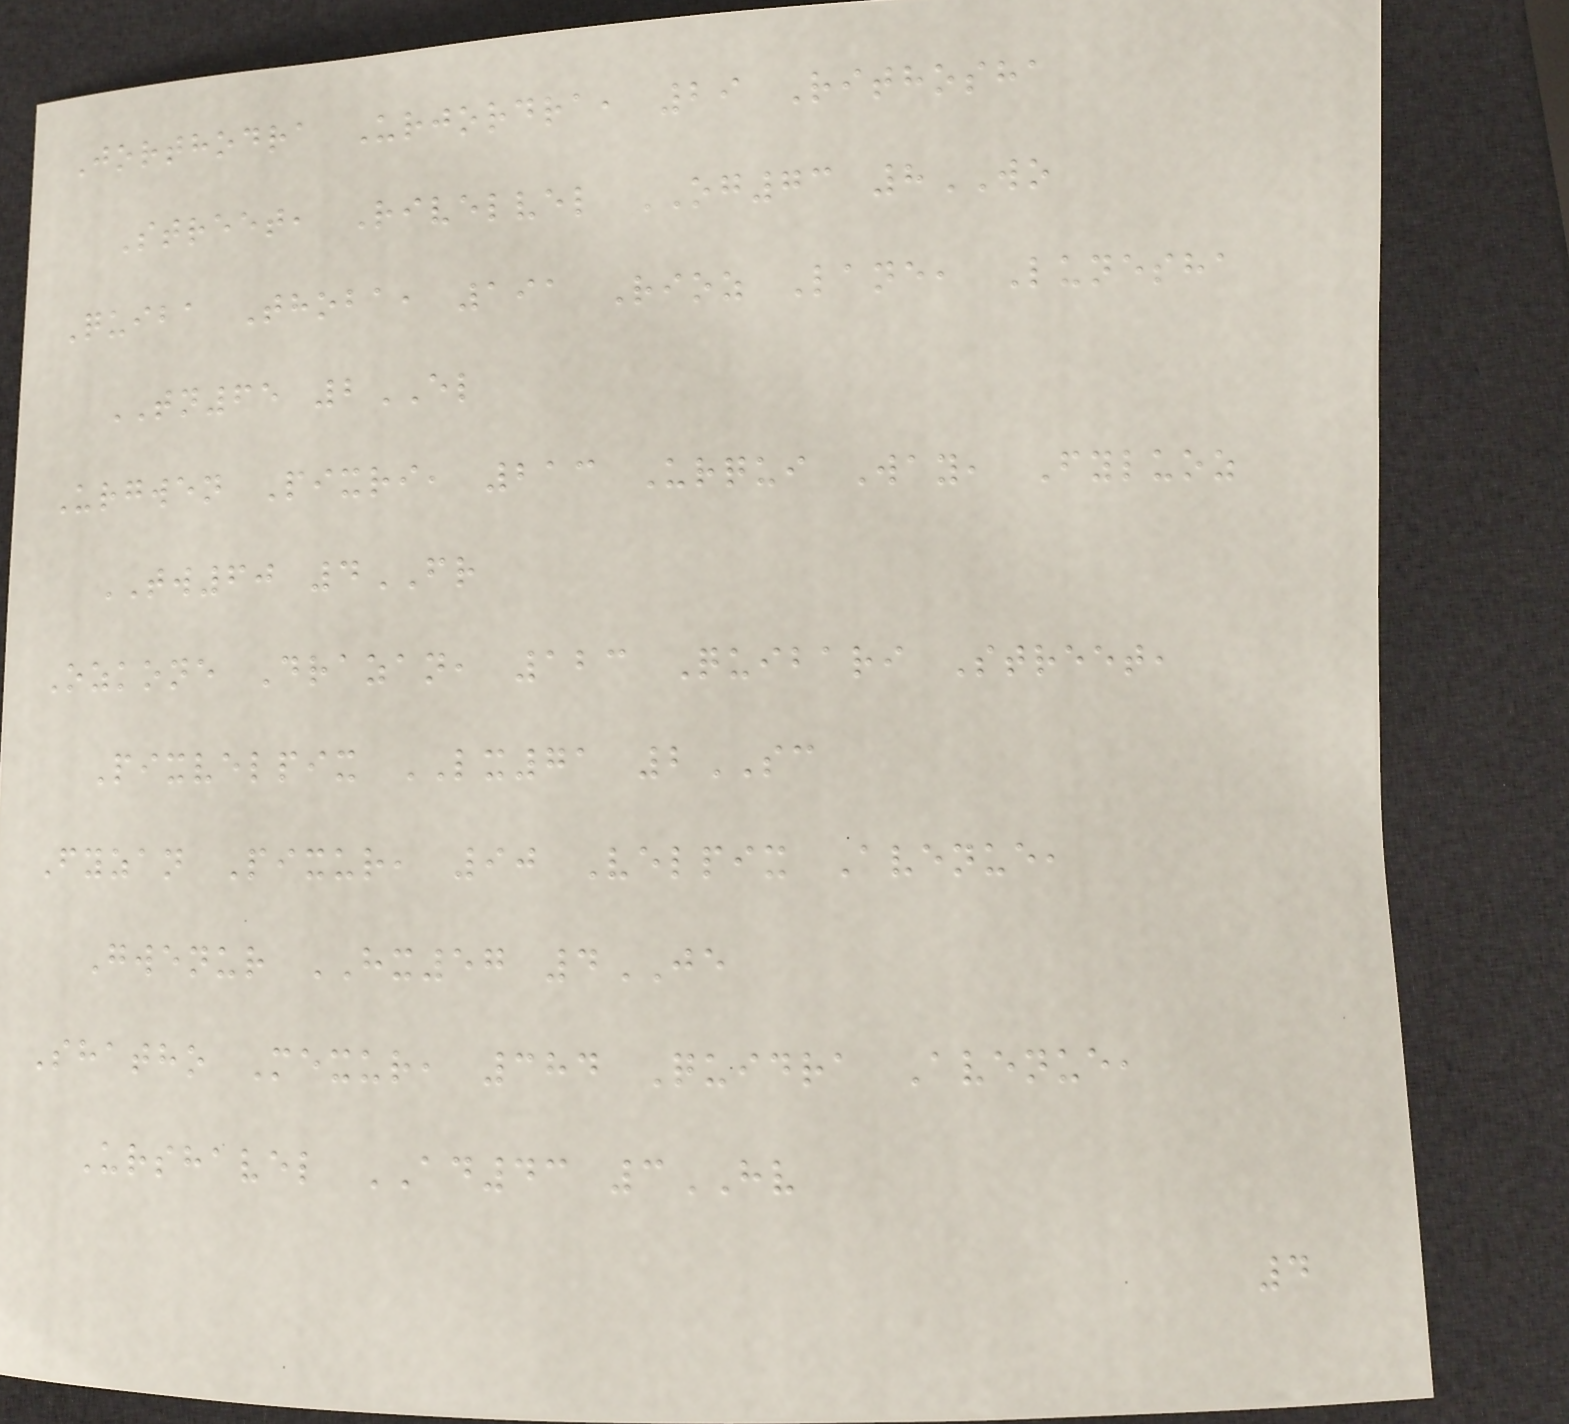Jorthodra Urjordra, 29 Rithosha
Street, Rivelvel OG73 8WO
Quiba Thoba, 191 Rioz Lane, Lunesha
TN65 2EL
Urgwen Pixri, 213 Urqui Way, Fyluoz
TW60 4FR
Ozkone Drazan, 123 Quibari Street,
Pixvelpix LX71 2SC
Fyzan Pixur, 90 Velpix Avenue,
Gwenur HX57 4JE
Shatho Mexur, 384 Quidra Avenue,
Urshavel AD43 3HV
4
